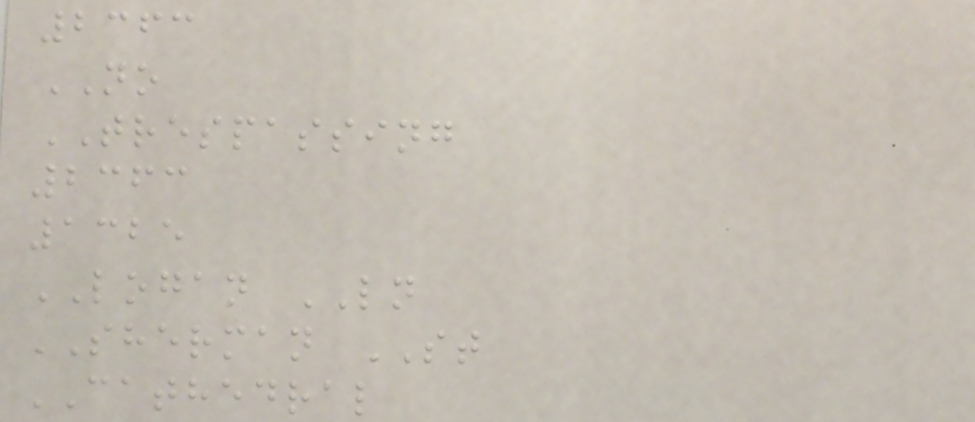2363
NO
TRESPASSING
2363
1325
LOGAN LN
SHERMAN ST
CATHEDRAL
